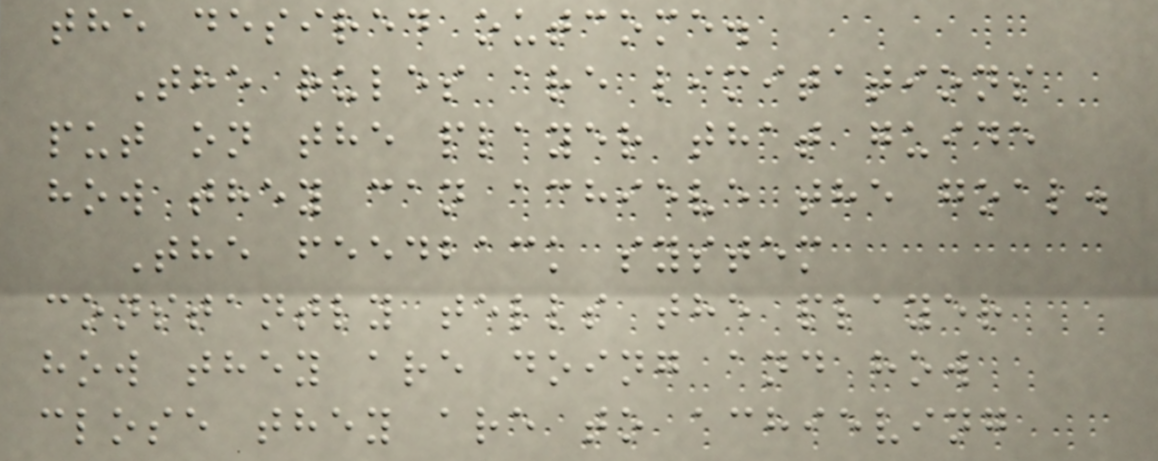the desired outcome.
The rules are limitations
put on the player that guide
how they can achieve the goal.
The feedback system
constantly tells the player
how they are doing and how
close they are to achieving
